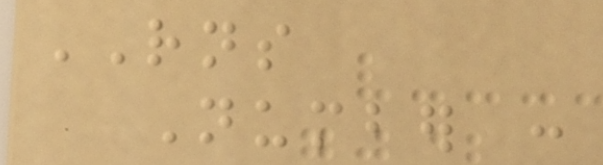RNS
Number :
